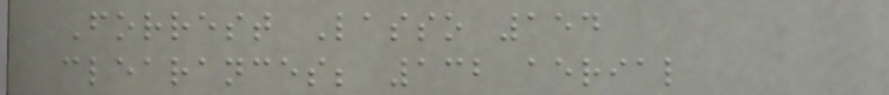Forrest Lasso 154
clearances; 132 aerial
